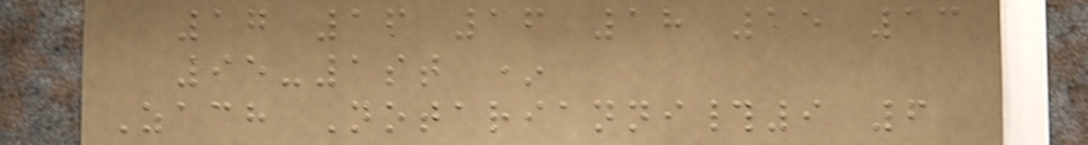17 16 16 18 15 13
95-1st *
Zach Notarianni#9 6
